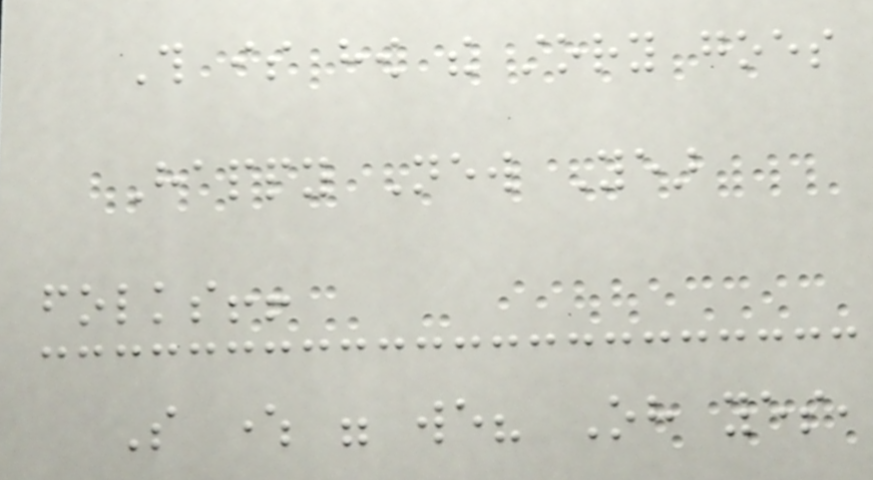This is how the story goes
Happy New Year
folks!!
So where were we? Oh yes,
